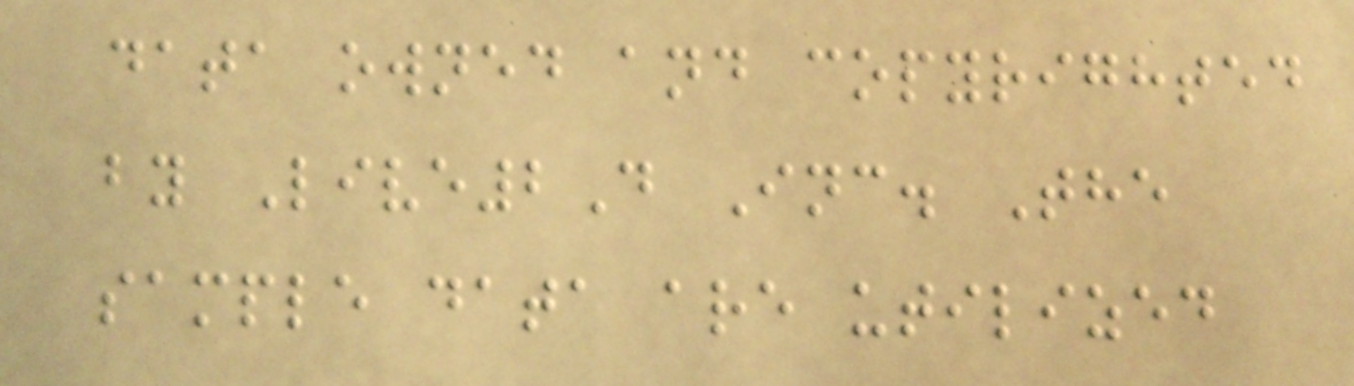data owned and copyrighted
by Live2D Inc. The
sample data are utilized
